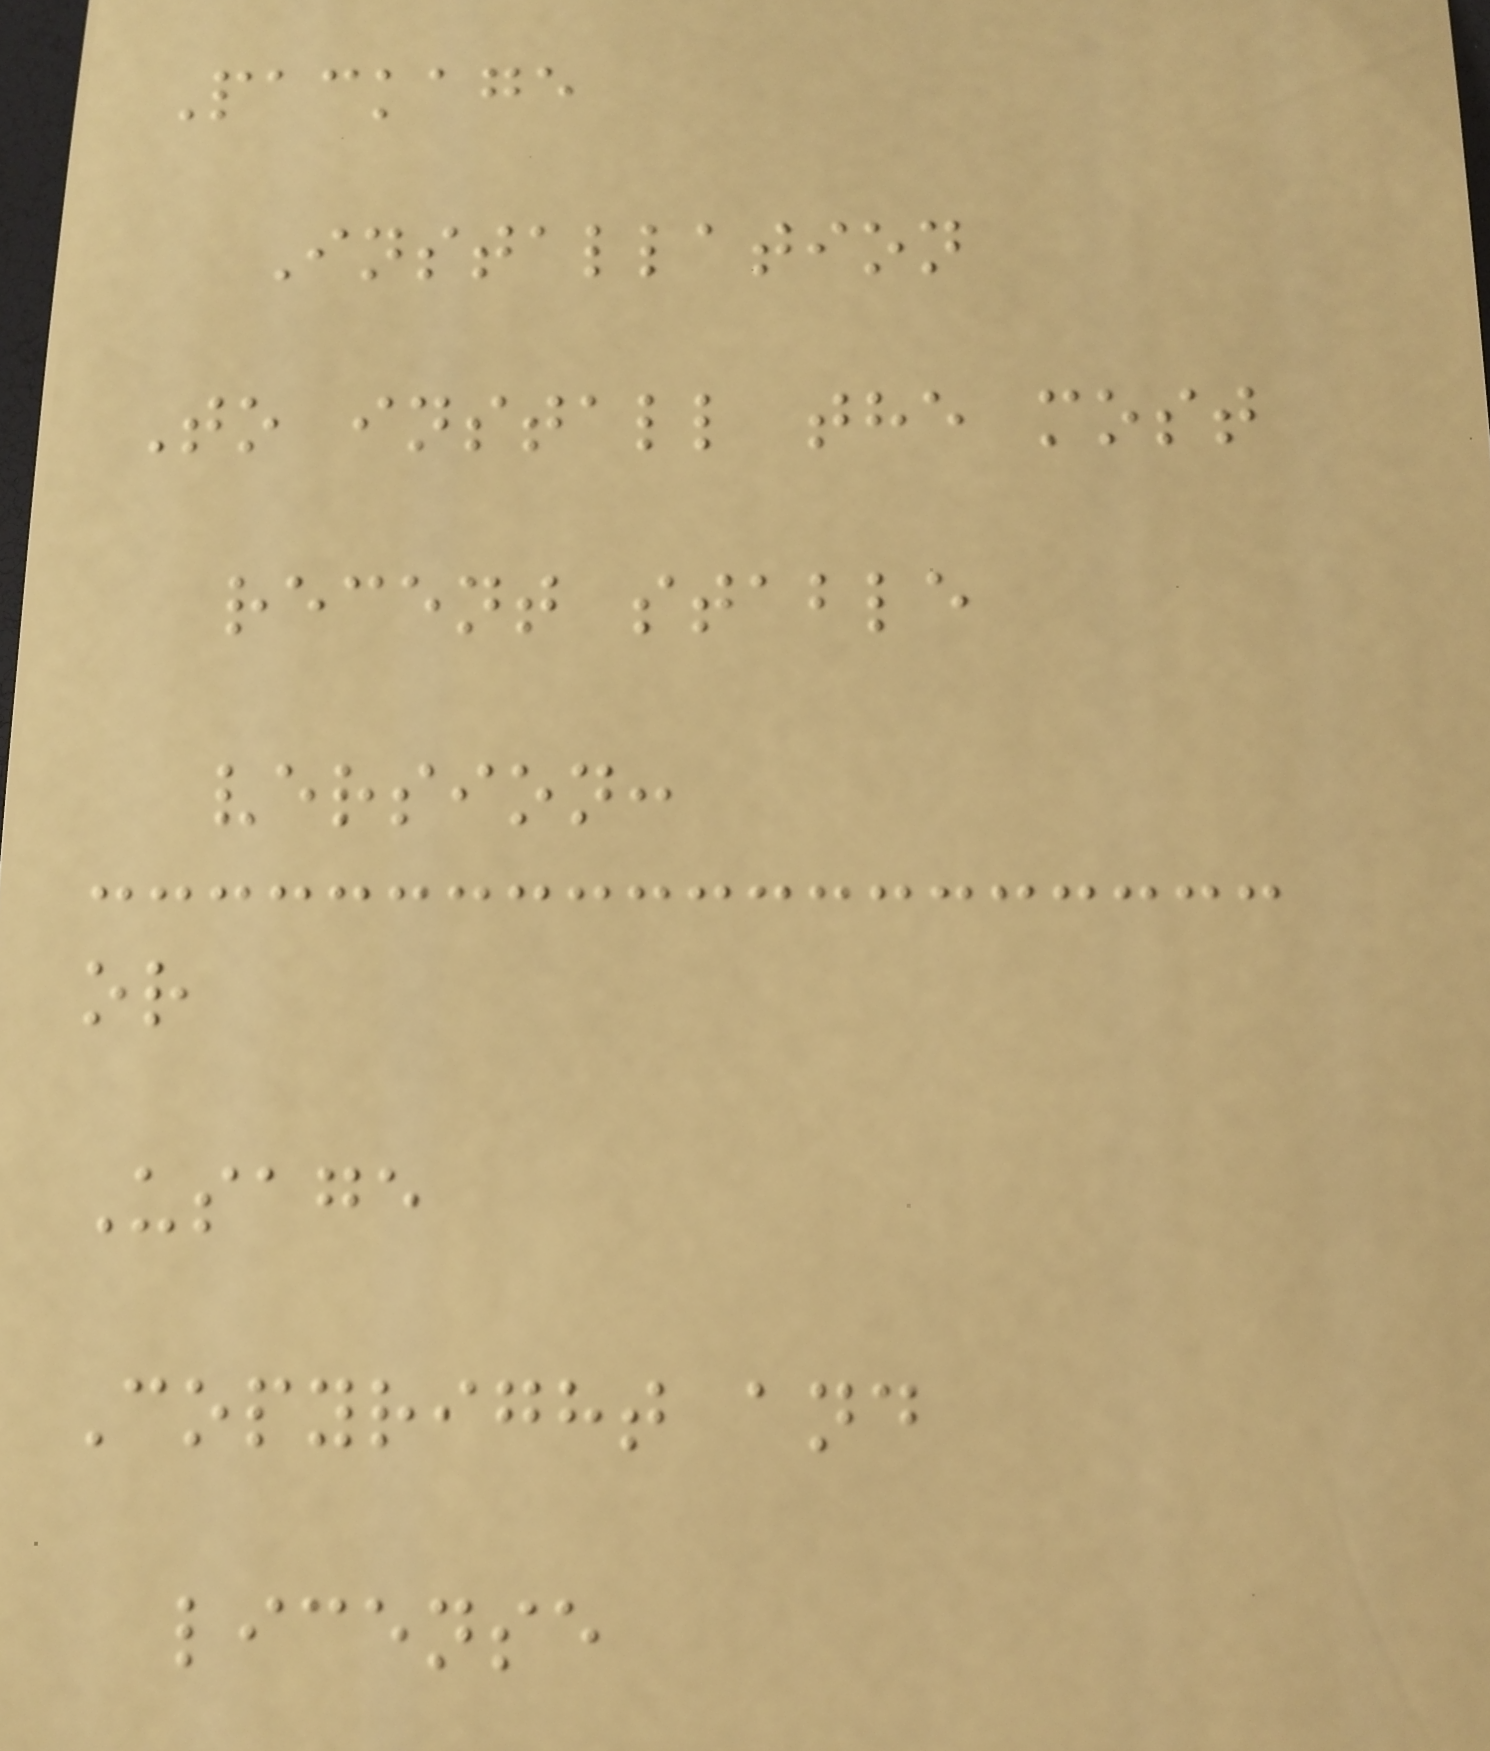Package
Installation
To install the most
recent stable
version:
or
Usage
Copyright and
license
